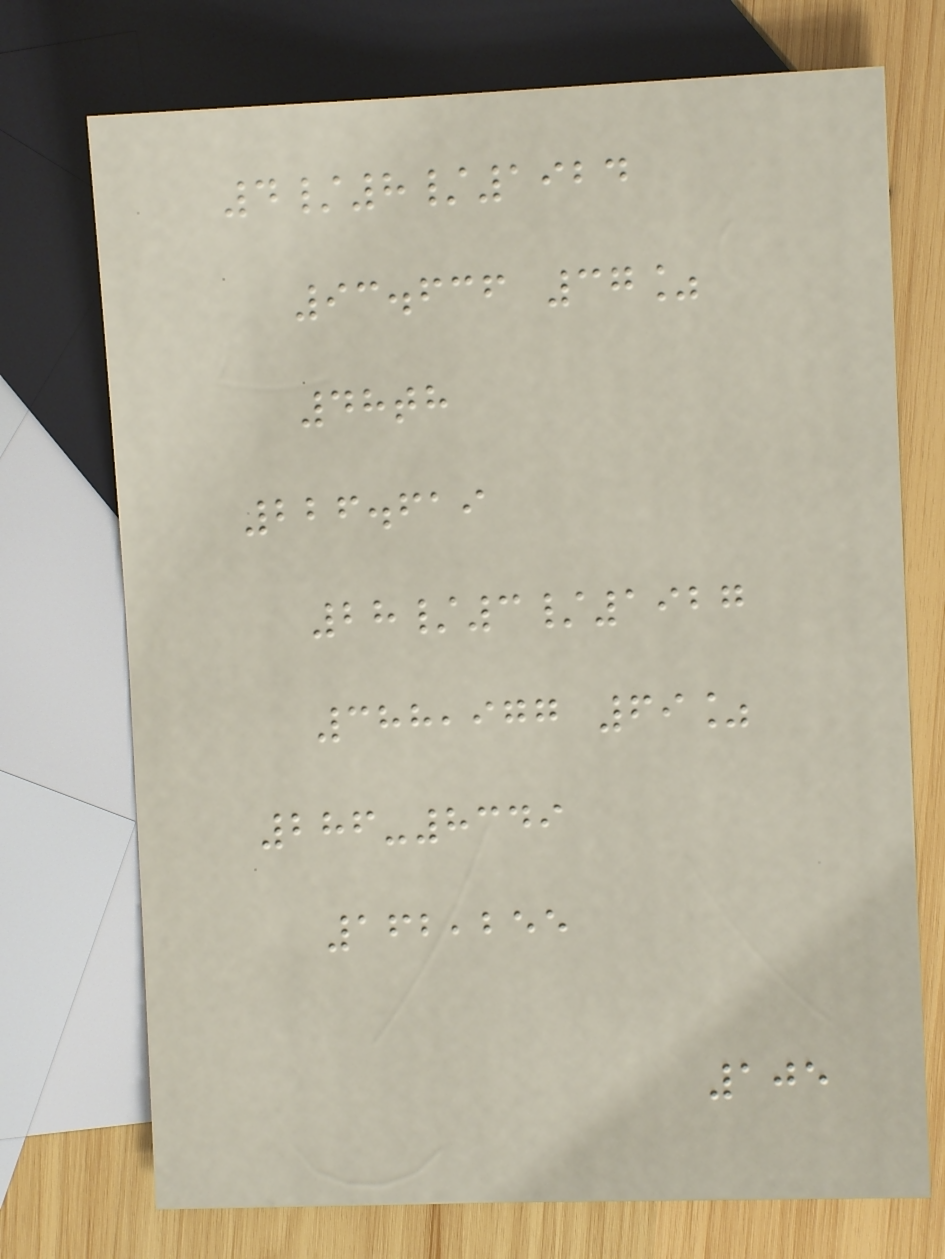4/8/1924
93.636 37%
48th
226.619
28/3/1927
388,977 69%
286-8349
162,255
105
